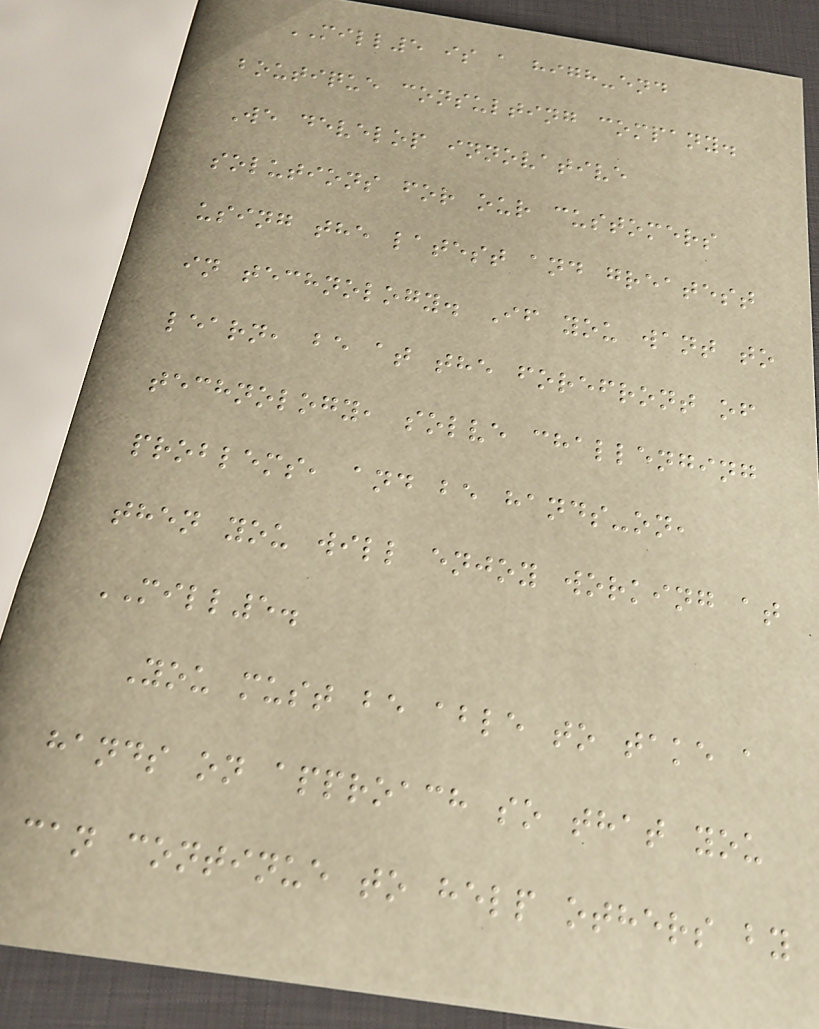MILL5 is a high-end
boutique consulting company.
We develop innovative
solutions for our customers
using the latest and greatest
in technology. If you want to
learn, be at the forefront of
technology, solve challenging
problems, and be hands-on,
then you will enjoy working at
MILL5.
You must be able to take a
hands on approach so that you
can continue to help others by
